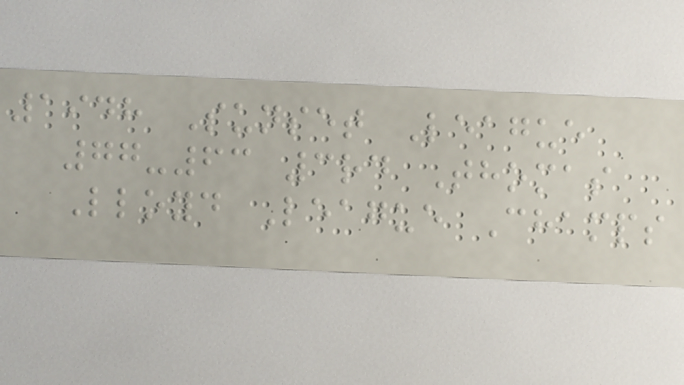1948 Sunset League
77-63 3rd Thomas
Lloyd League Champs
